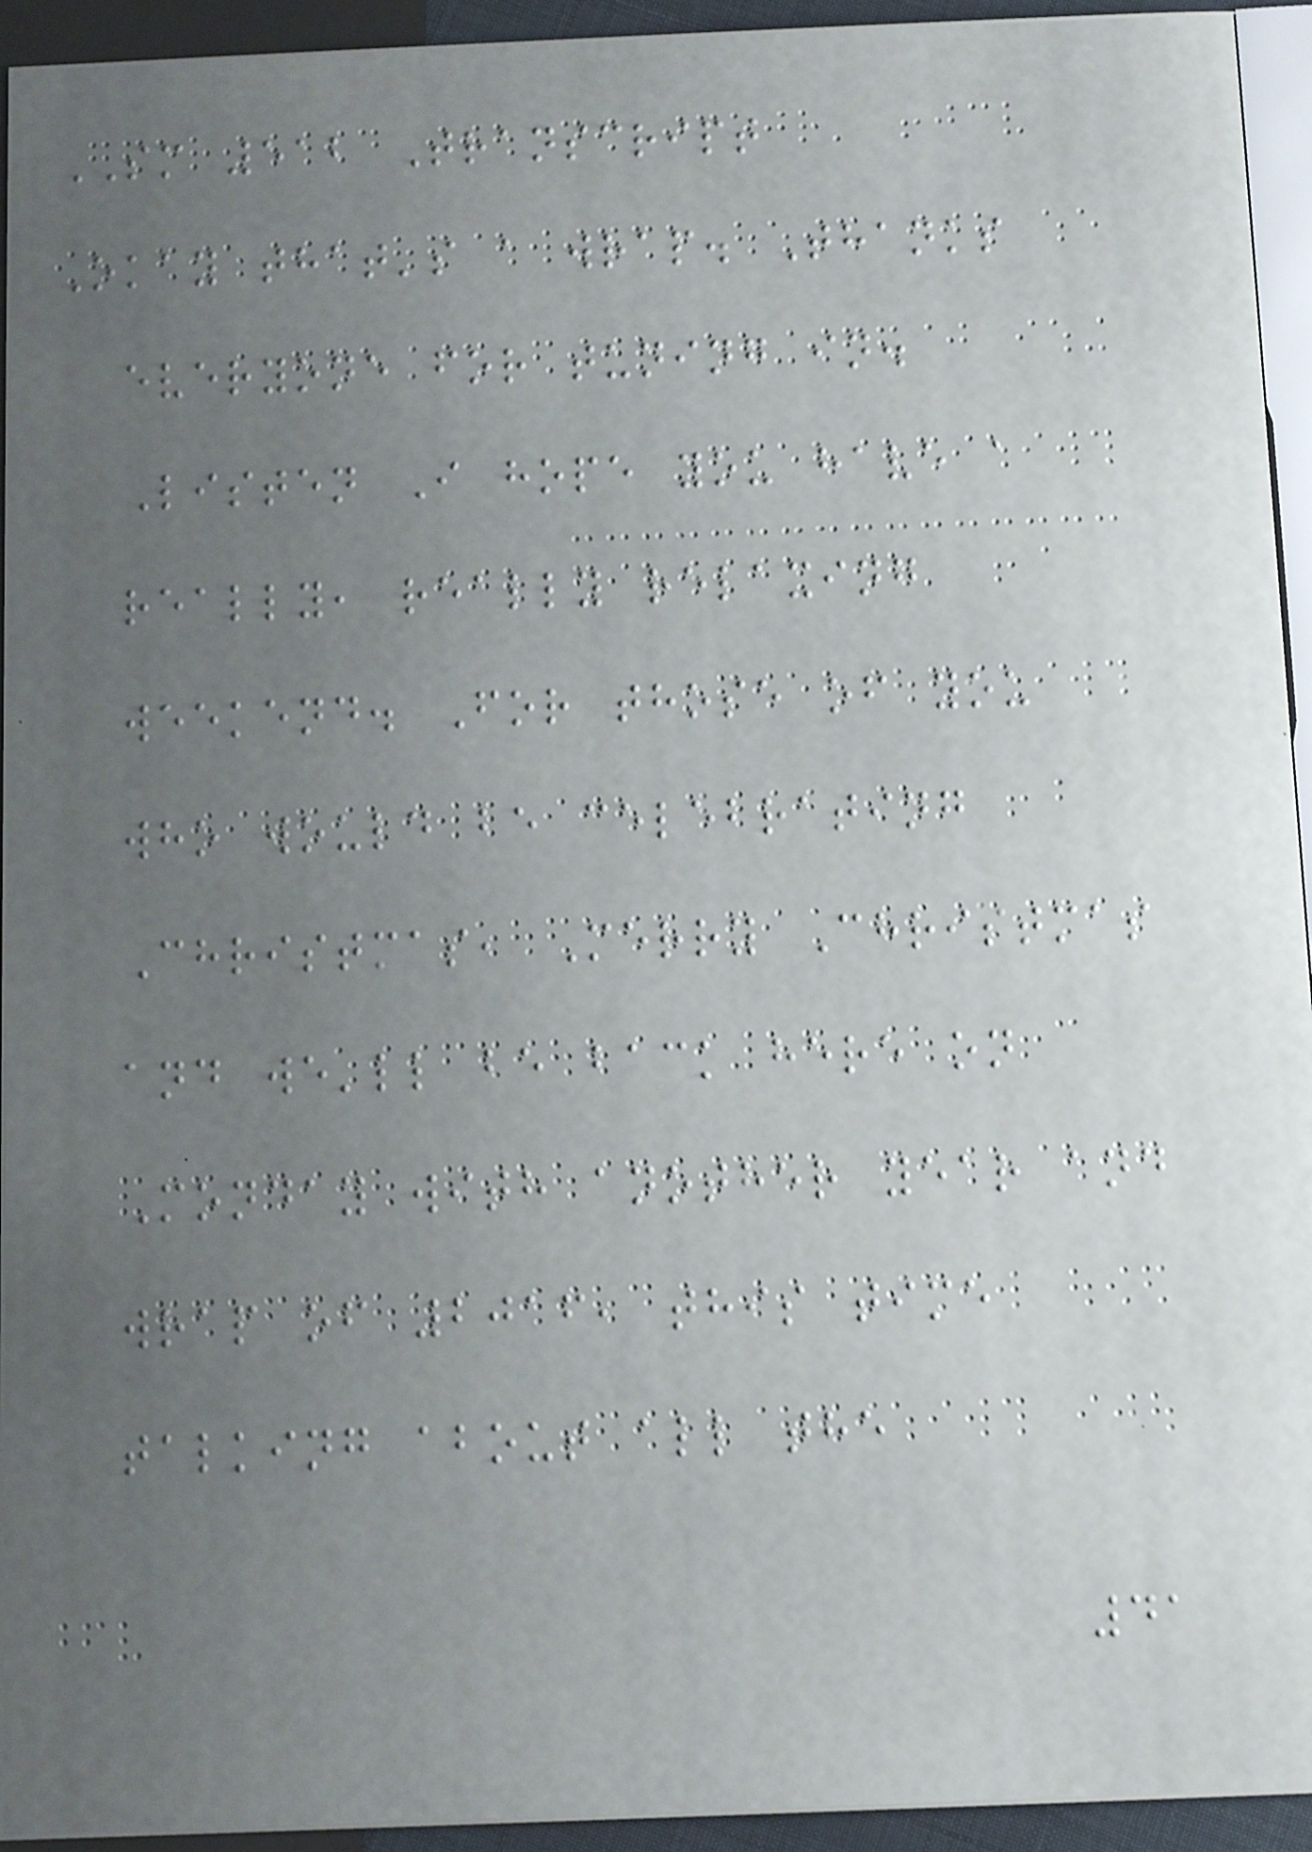SM 512 Transcript
Okay that's a wrap. Thanks
everyone for tuning in.
Listen I hope you have a
really, really relaxing
weekend. For those of you
who would be celebrating
Christmas, Merry Christmas
and we'll be back here on
Monday with another year and
wrap of 2016, this time
talking about all the
41
